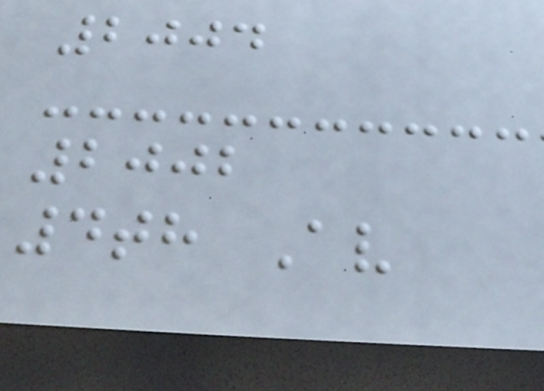2004
2002
4th Av
